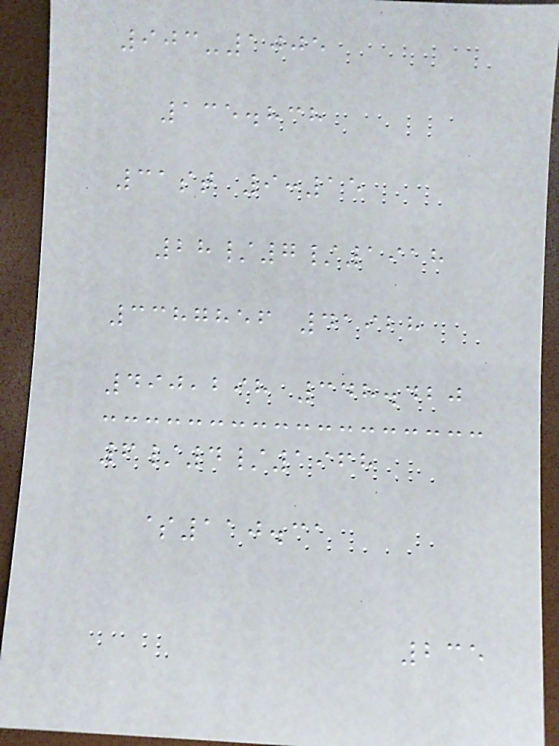903-1005
135.838
31st 9:15
28/7/1918
3387856 41928
490,298 348.420
6/4/1968
$110.31
235
